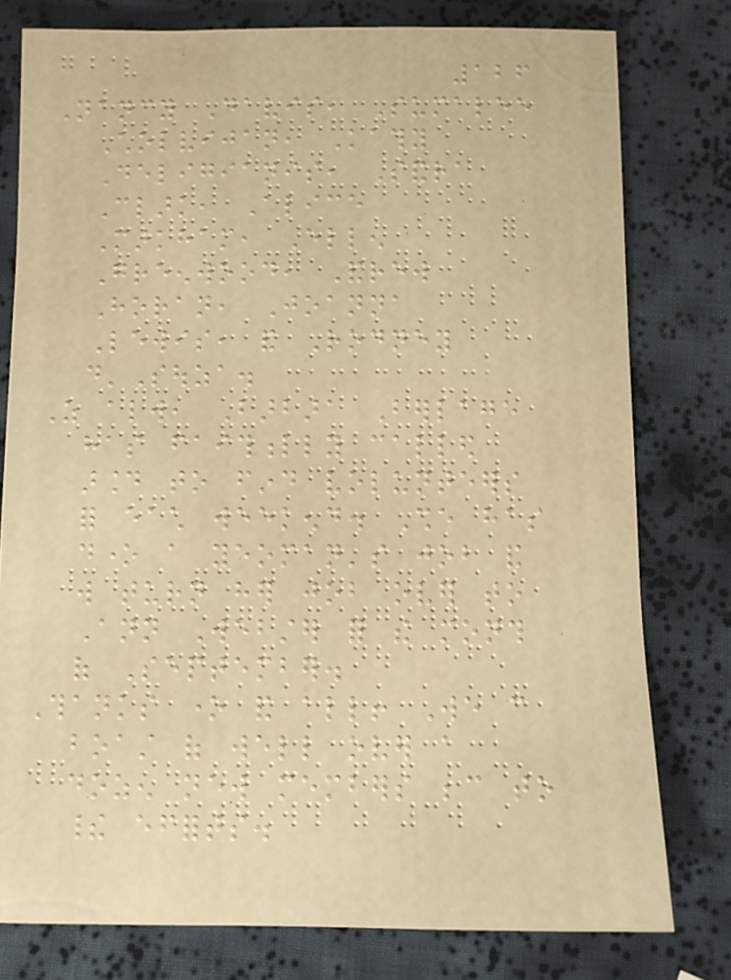126
Nancy Davis, Sumalee
Cholvijan, Kathy
Deligianis, Sandra
Clark, Alice
Markham, Ellen
Greenwood, Andrew
Horan, Joanna
Lewis, and Rodney
d'Souza.
As always, Barbara Berlage
has faithfully called
around to find volunteers
for each weekend. She has
done a yeoman's job and
will turn her job over to
Ann Webster for the month
of September.
Thanks one and all! We can
boast of well over a
dozen new members because to
their efforts.
